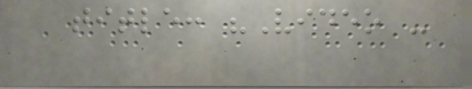title: "Video -
